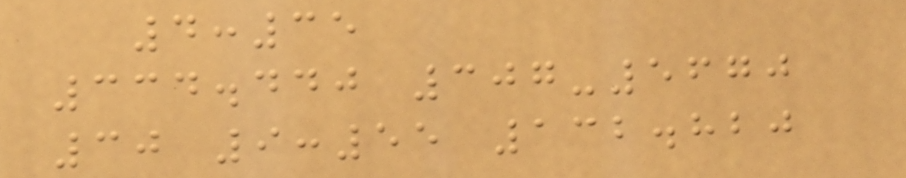4:35
334.440 307-5670
30 9:55 132.820
